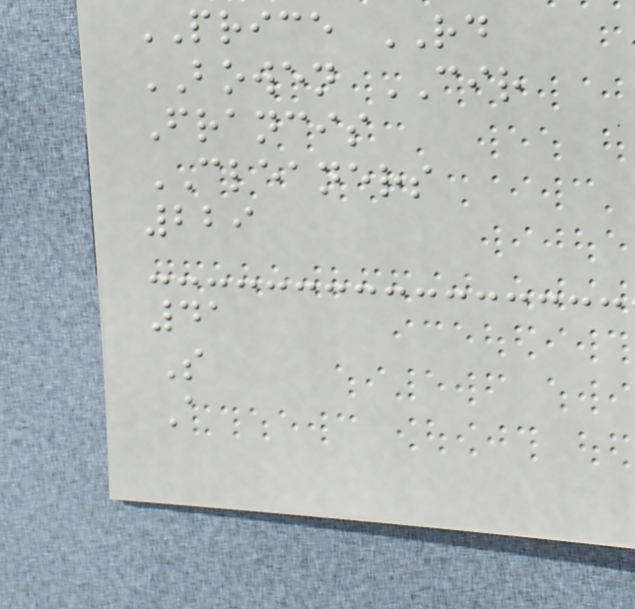PRICE RD
BOWEN CIR
Francis
CLEANERS
229
41
S
A
